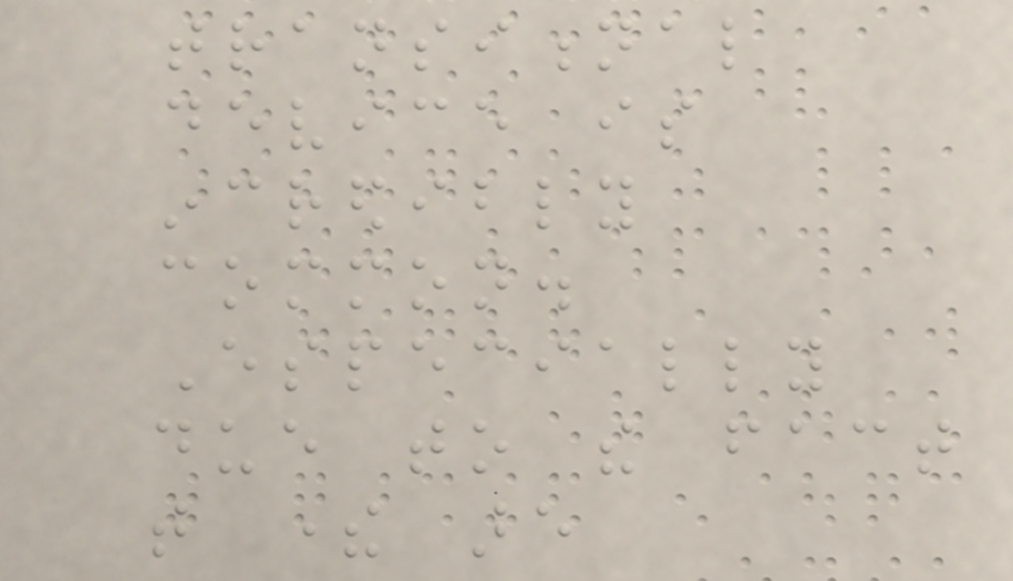transitional
device is
incredibly
common.
Especially
due to the fact
that there are
